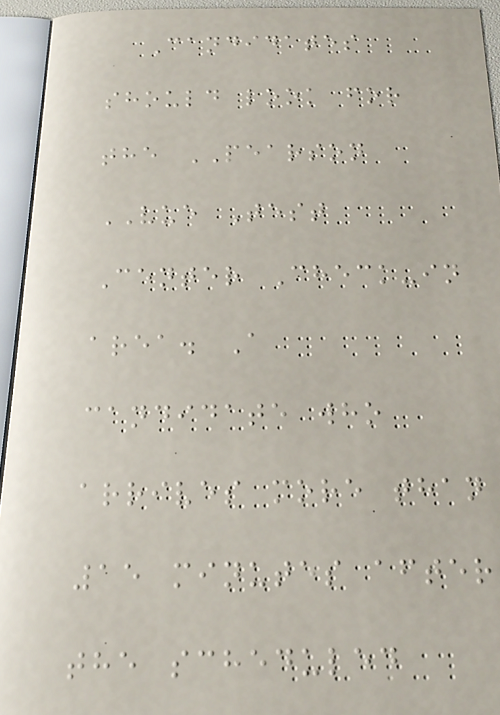Candidates
should look for
the PEARSON
VUE Test
Center Check-in
area. A
candidate who
arrives more than
15 minutes after
the scheduled
